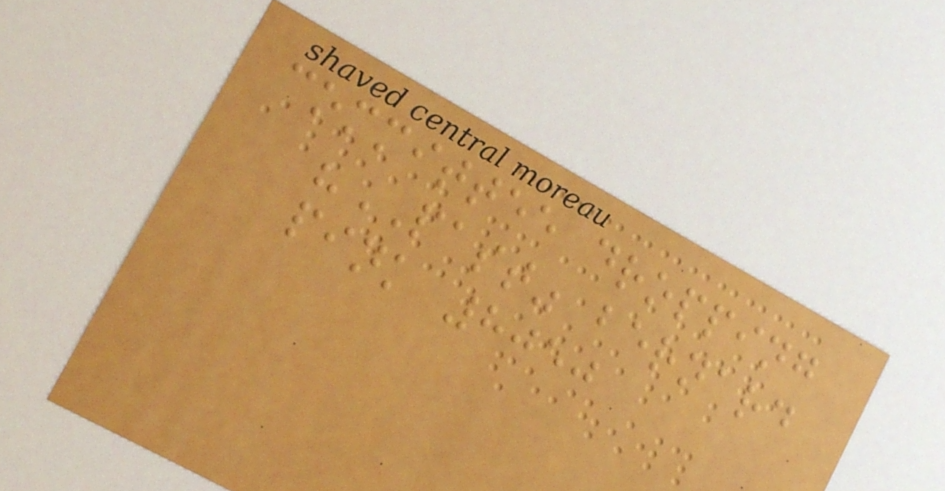committee dropping
"PAST" bernard
pink 8050
